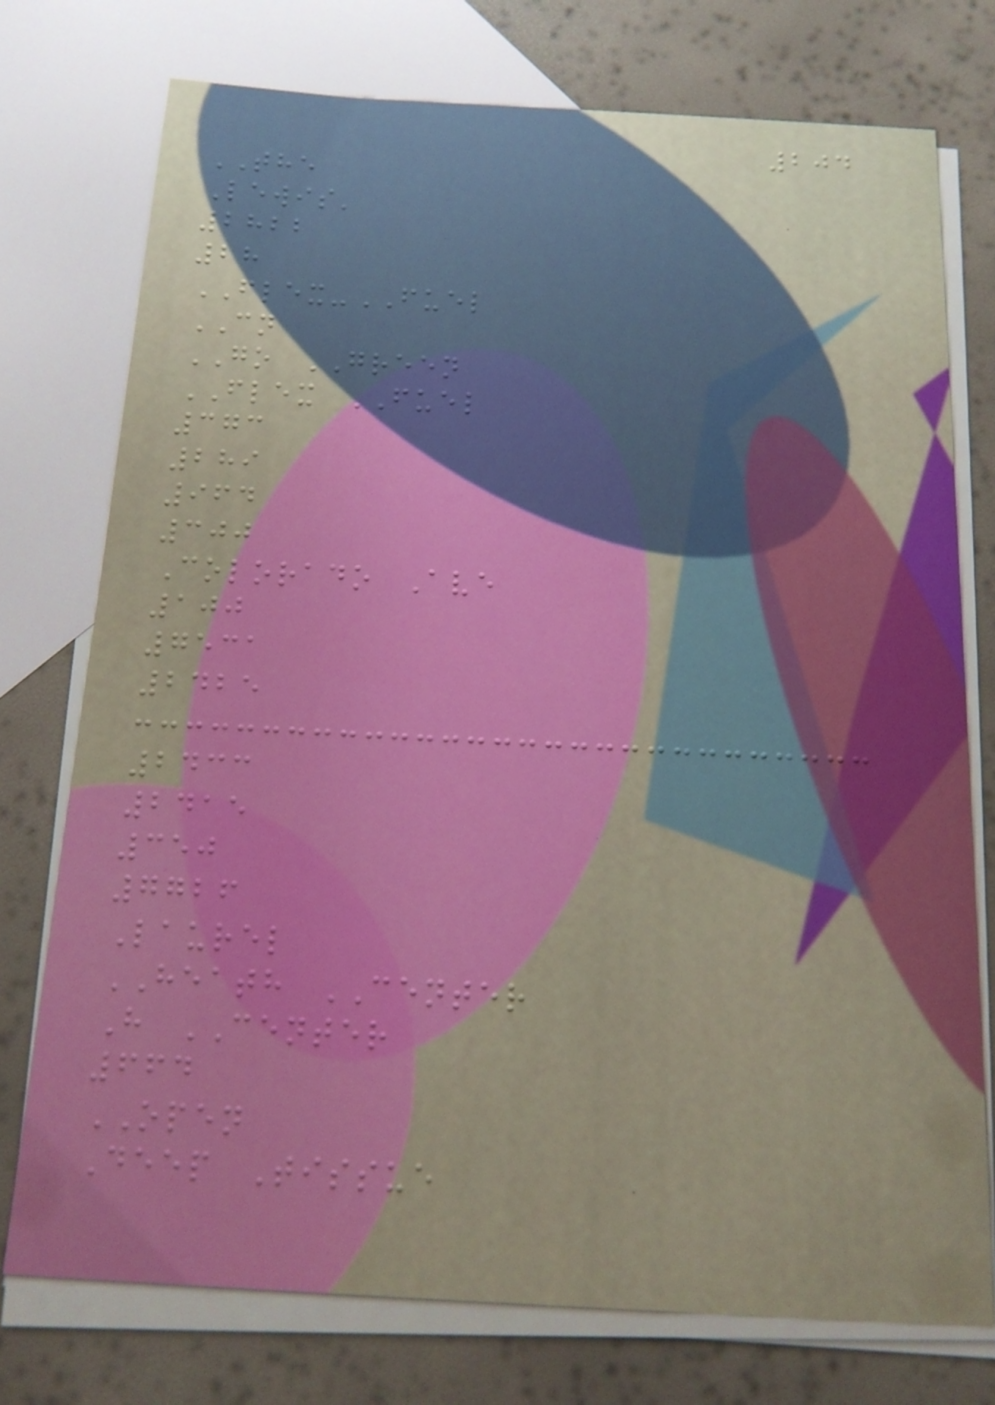204
THE
Lewis'
2822
28
FLEX-FUEL
CN
GO GREEN
FLEX FUEL
373
289
964
300
Colorado Ave
100
7531
2425
2433
2415
350
7726
Laurel
HEATH CENTER
H CENTER
664
OPEN
Deep Tissue
